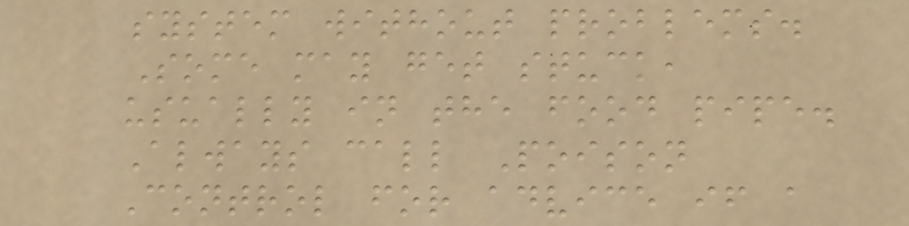system without problems.
Some may get stuck,
usually in the food pipe.
Always call Poison
Control for advice if a
